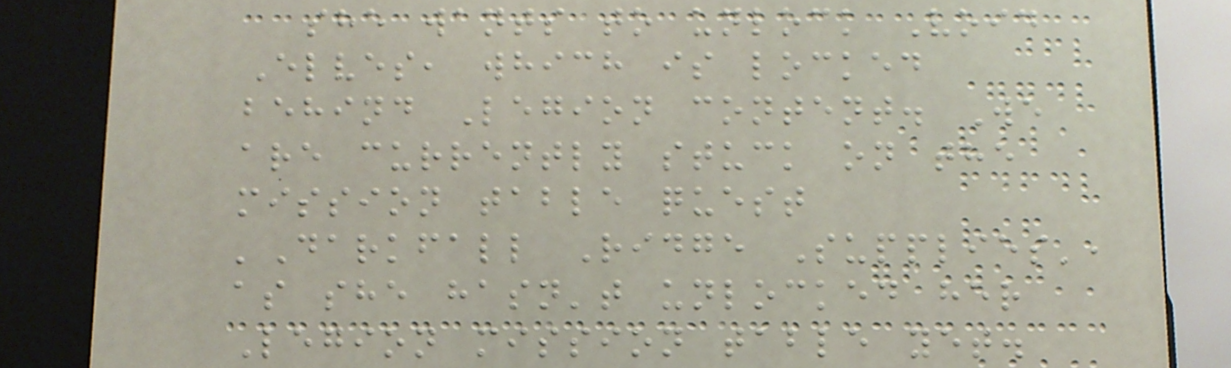she wants to unlock Void
Elves, which is locked
behind Legion content. We
are currently stuck on the
mission table quest
'Darkfall Ridge Supplies',
as she hasn't unlocked her
Legion mission table yet.
